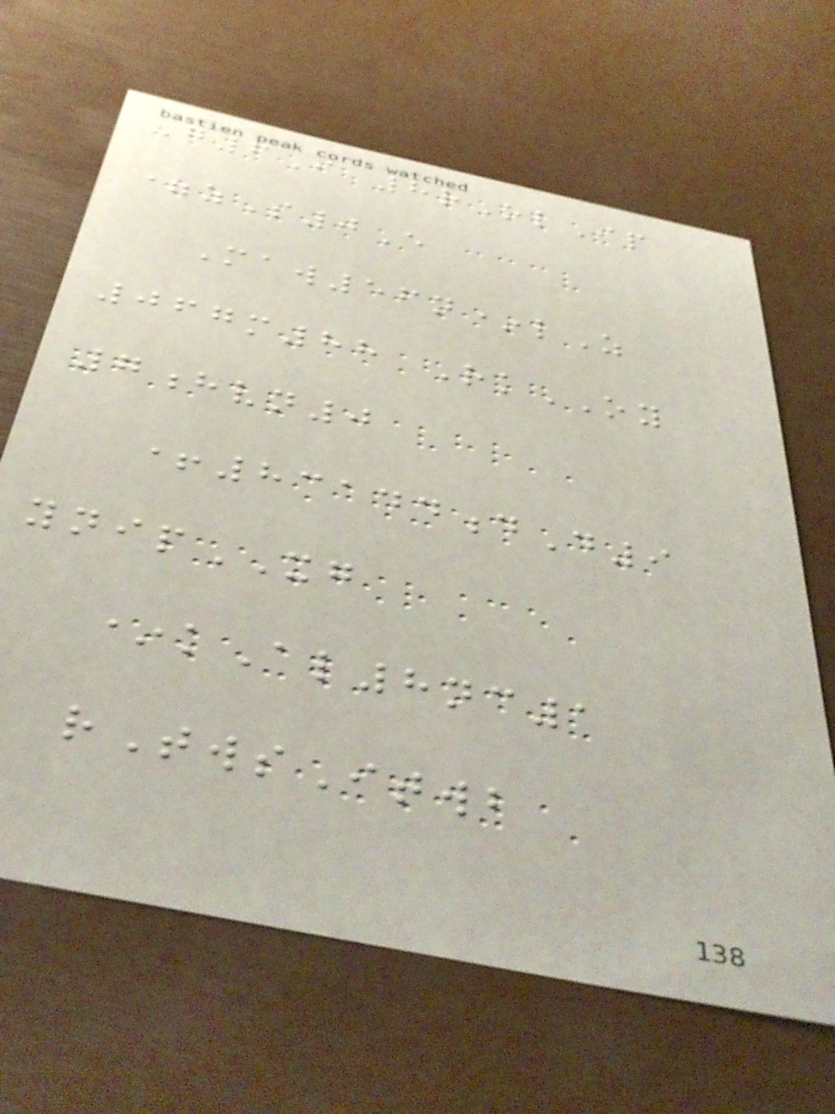-g6I 8rOlIp
=zS0E
Maw56n*lZ
067m88 RkOY
7hvn0
+83144dD9
ynipXG
*kAl8nc1
rTwsItwb
